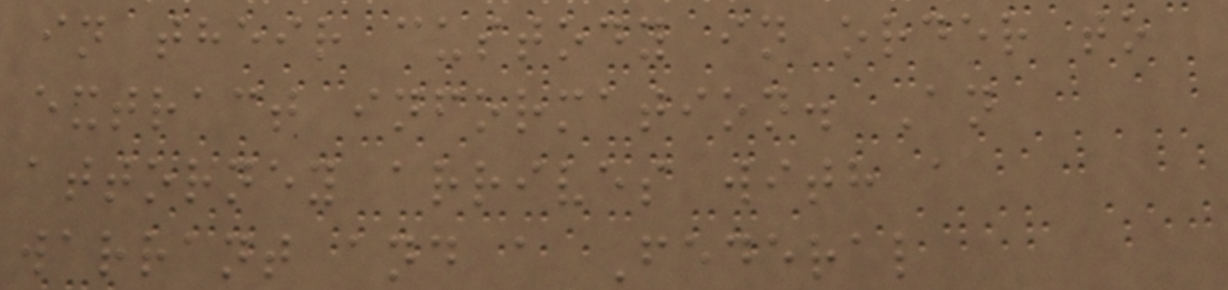in their custody in order to
extract information. An
attorney arrives with a
warrant and a Federal
